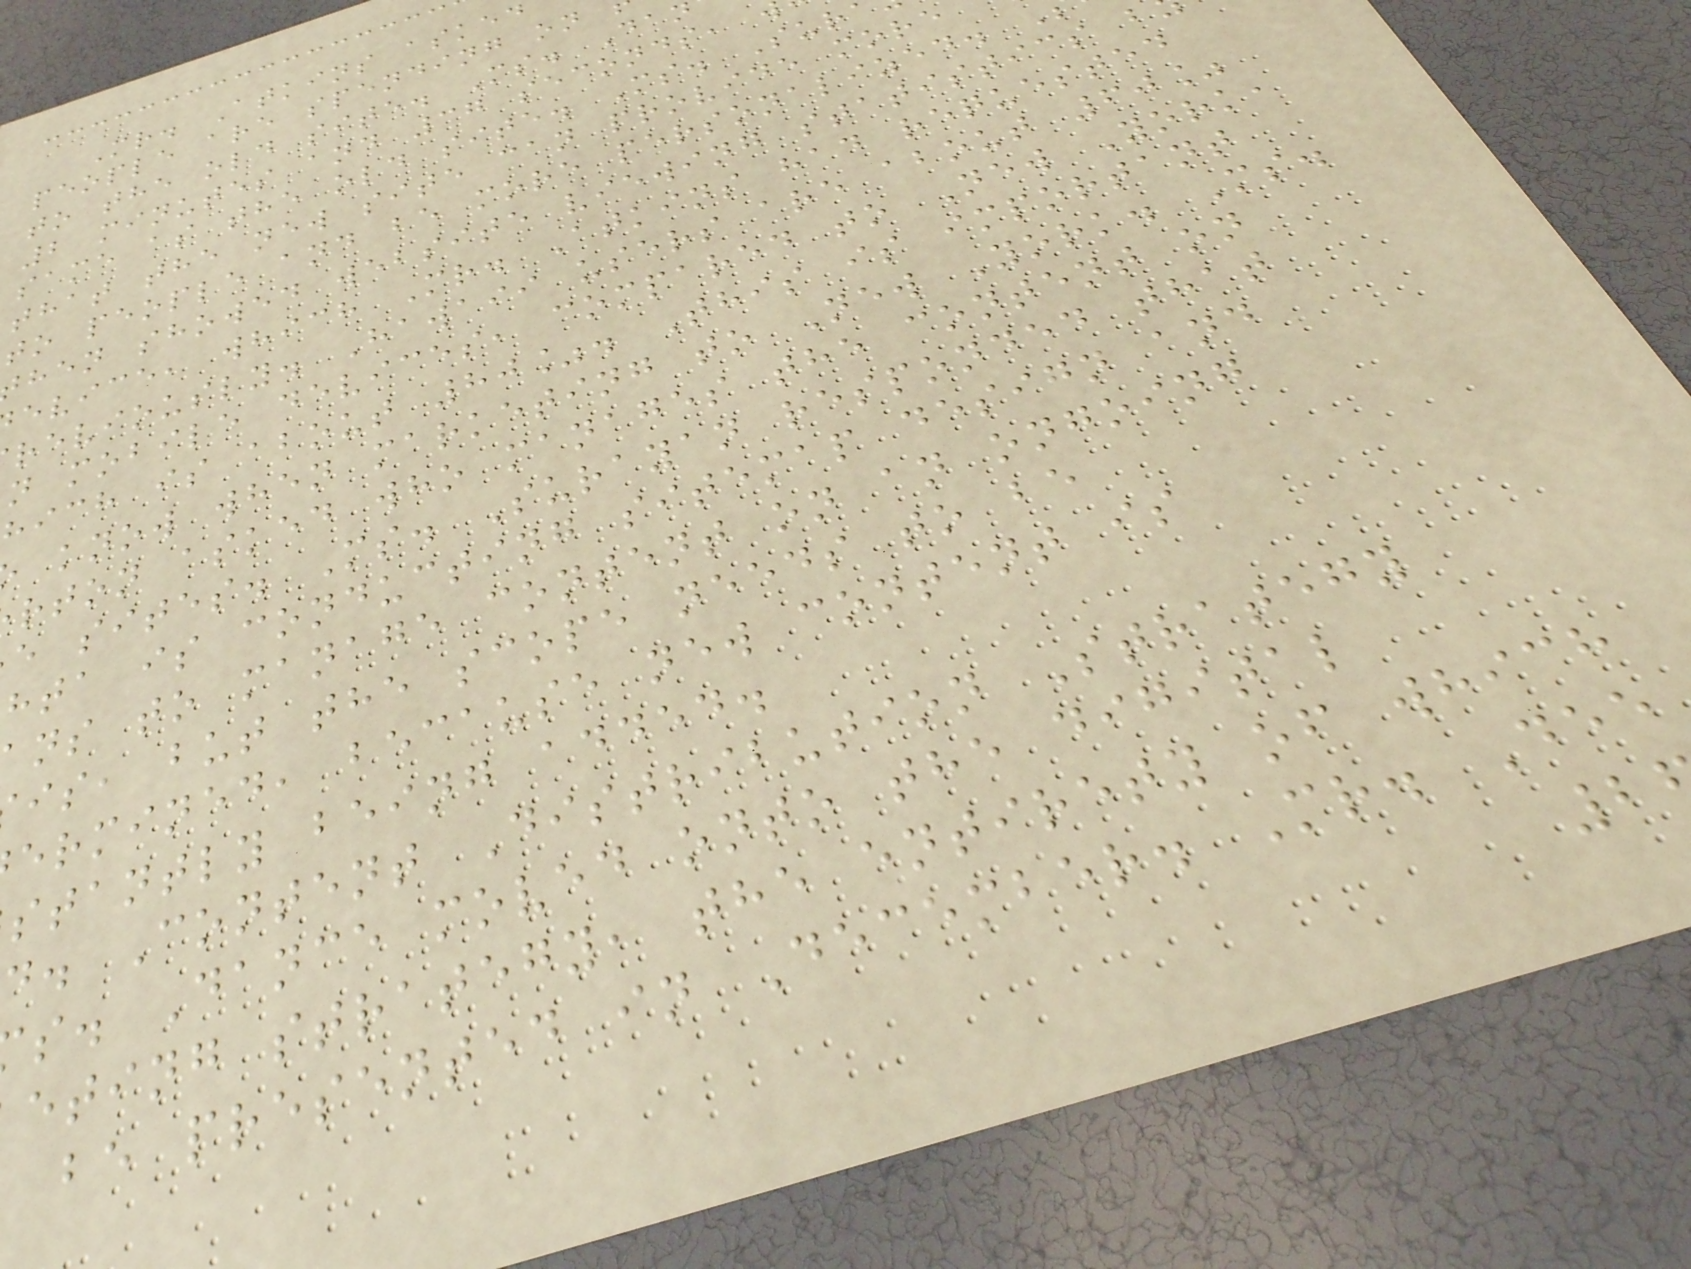Mr. Atkins asked
people are spending on
to the old site. Ms. Da
2 minutes and 37 seconds,
same as the old site. Ms. Sur
that the new site can provide more
to people and be more personalized.
hen showed website viewing statistics b
evice, which Mr. Atkins had requested
reviously. Hawaii users are about 60%
n mobile devices, compared to New York,
hich is about 80%. This is important
know when marketing to New York. Ms.
rton asked who manages the content on
e sites. Ms. Surayan responded that
hta is conducting sitemap design and
ns to manage content on an ongoing
is, but the scope needs to be
ermined, because new content is
stantly being added.
d. Content Distribution Strategy
s. Dance moved onto the digital
eting strategy, the entirety of which
be presented in December. Mr. Dee
